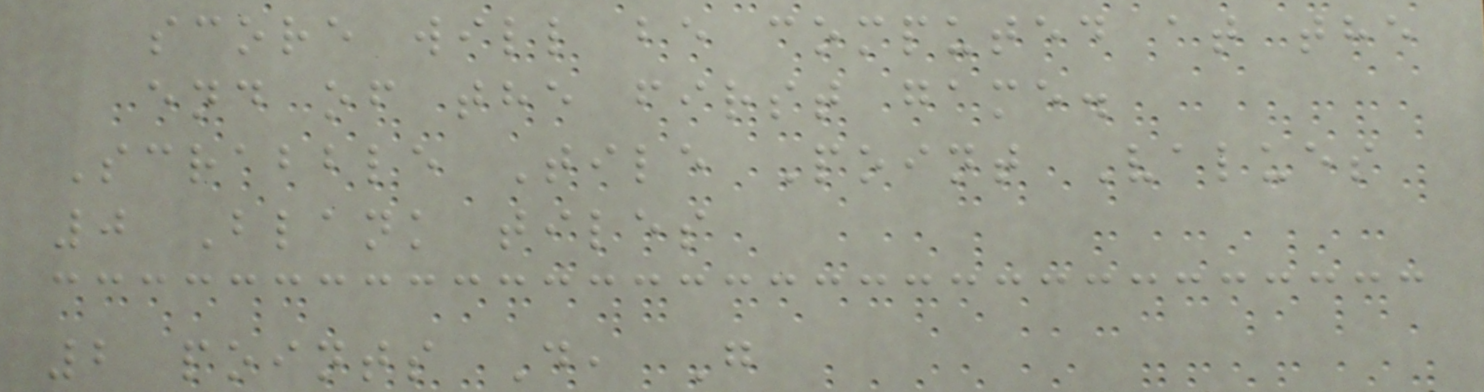score will be computed at the
end of the first game.
Scrabble Tile Point Values
0 Blank tiles
2 points D, G
